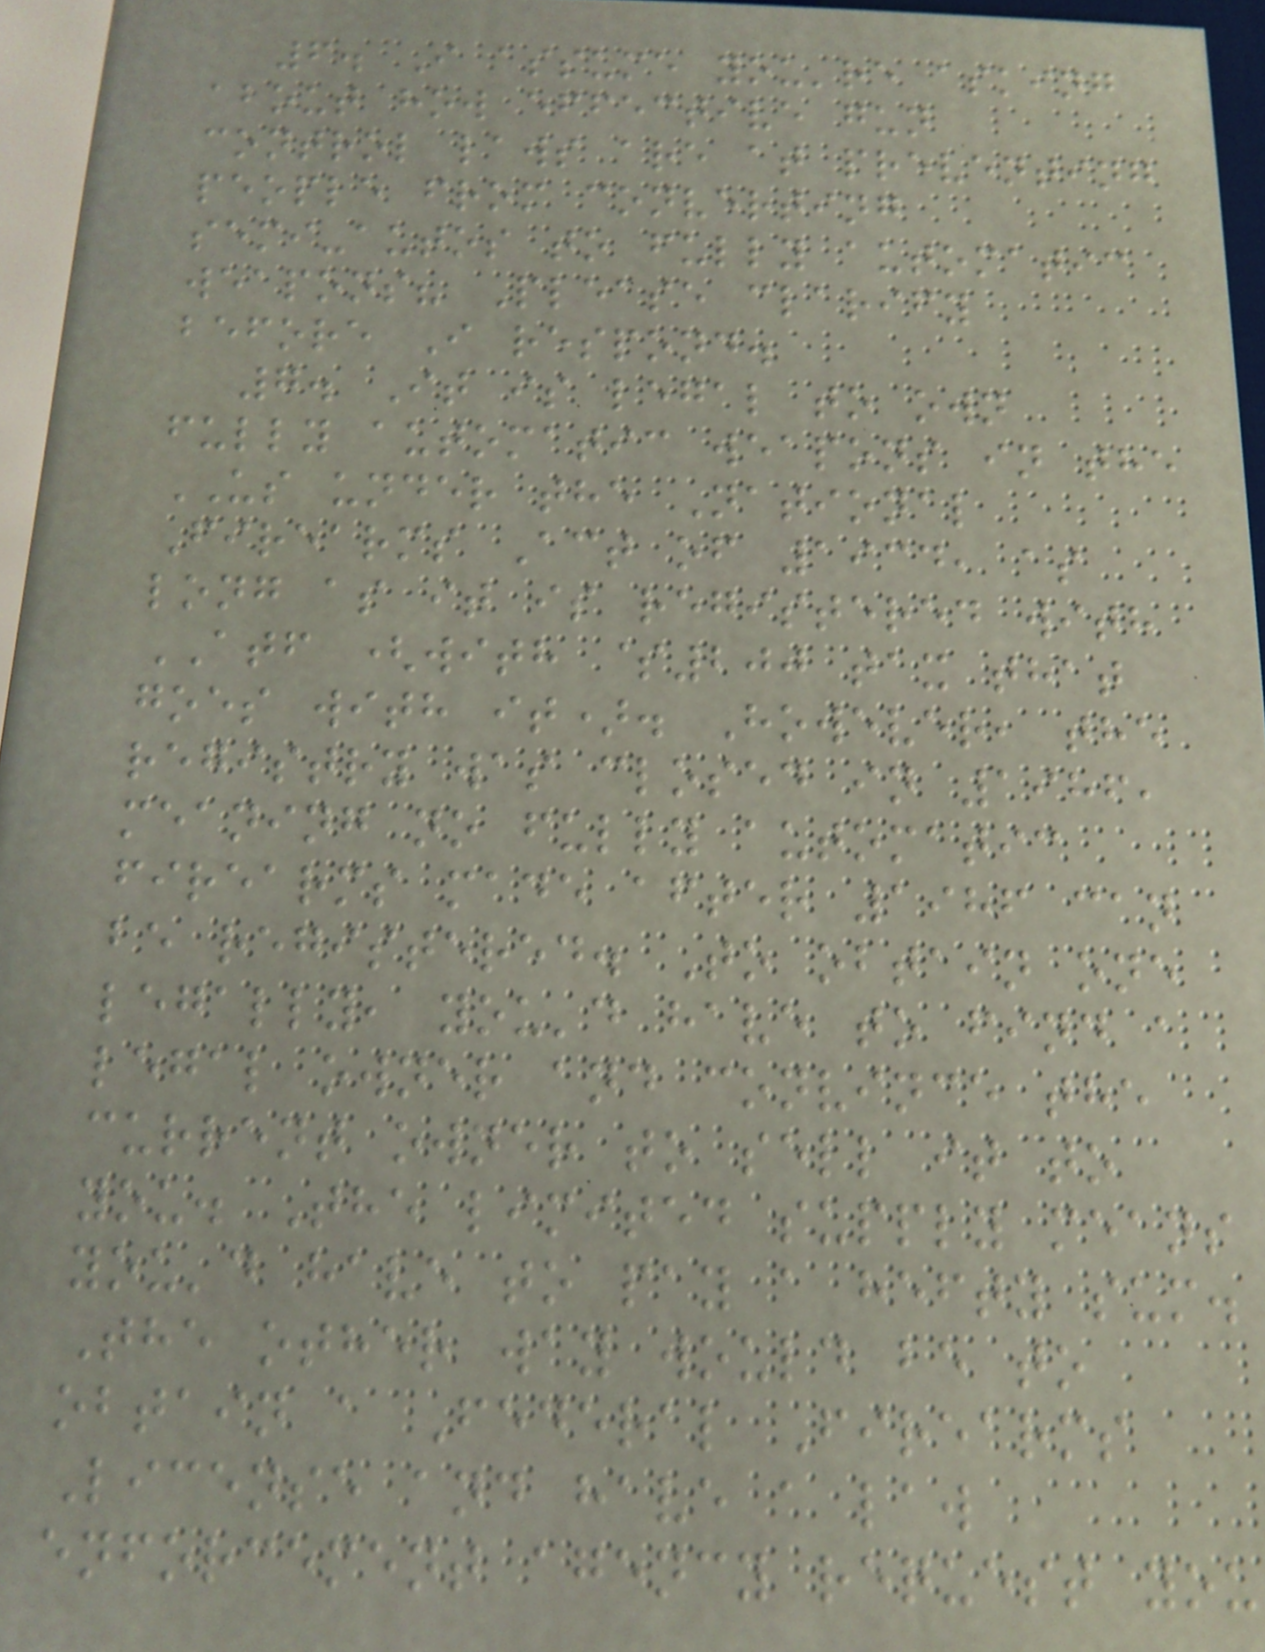6. I assume you're asking
about how effective gun
control laws are at preventing
people from converting
semi-autos to fully automatic
weapons? Please clarify
before I respond.
7. It is legal to own
fully automatic weapons in the
US under the National
Firearms Act of 1934, as
long as it is registered with
ATF (with $200 tax that
goes with it). However, the
registry was closed in 1986,
meaning no fully automatic
firearms made after 1986 can
be registered. To obtain one
legally, you'd have to find a
legal owner and convince the
current owner to sell it to
you. The limited supply means
you'd have to pay a hefty sum.
The other way would be to
obtain a Federal Firearms
License and have a law
enforcement agency request you
